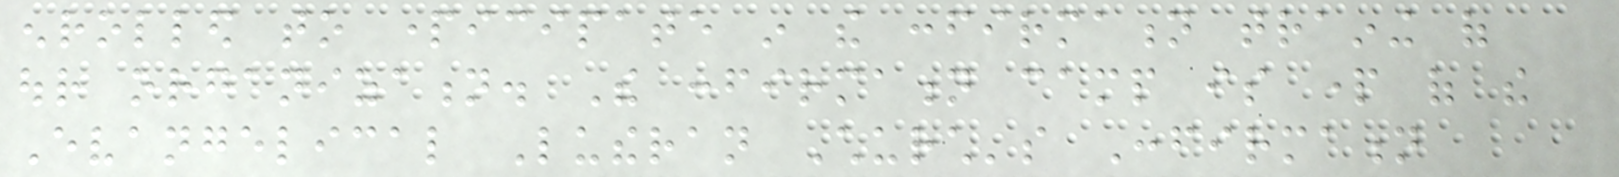enrolled to participate in the confirmation training of
our organization. The confirmation camp is part of the
Evangelical Lutheran Church's Confirmation
